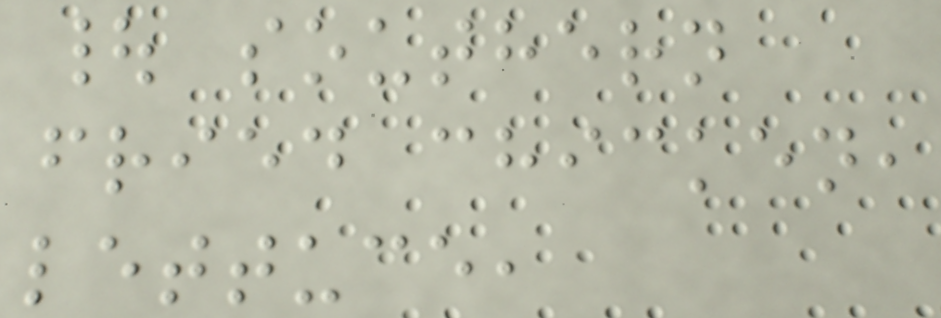| southern
fried chicken,
lettuce,
